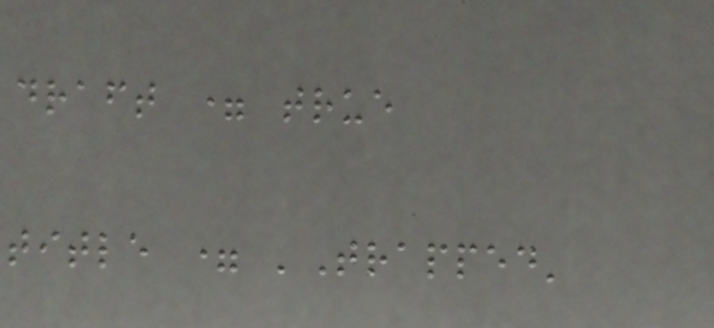draft = true
title = 'Trapped'
